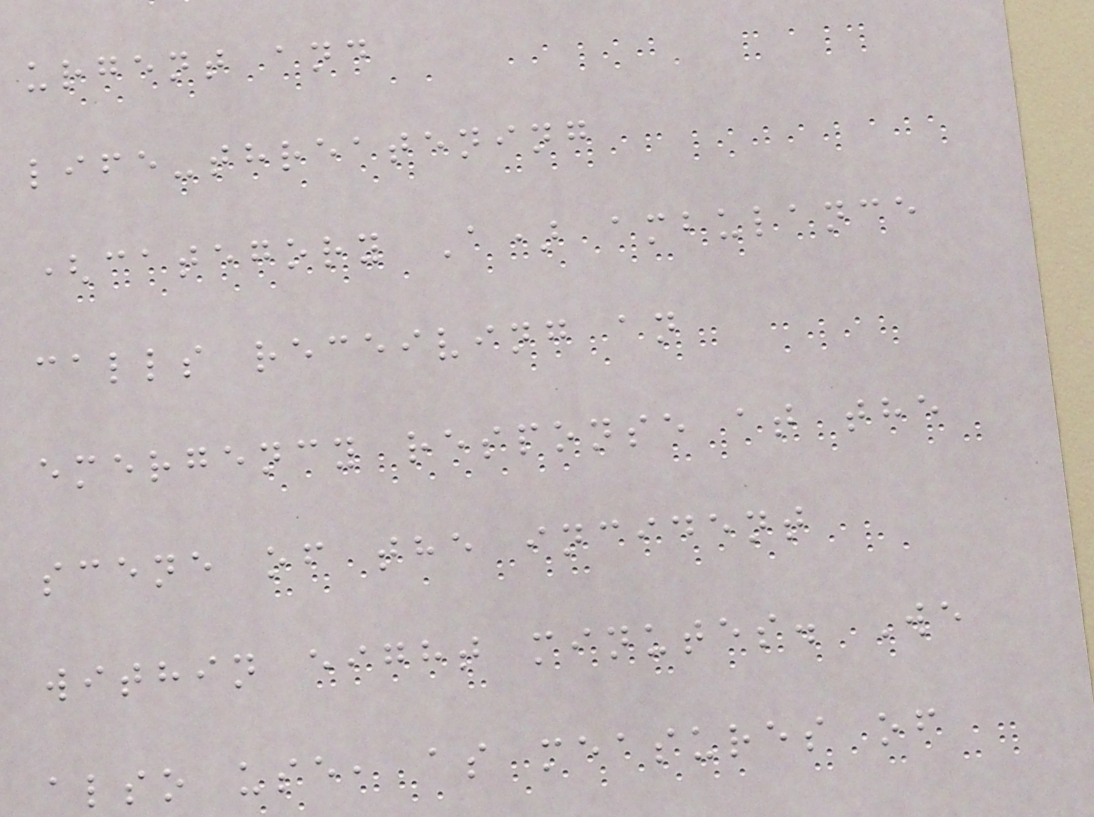urgent and
life-threatening
(category A) ambulance
calls receiving an
emergency response at the
scene of the incident
within eight minutes. We
also use, as measures of
